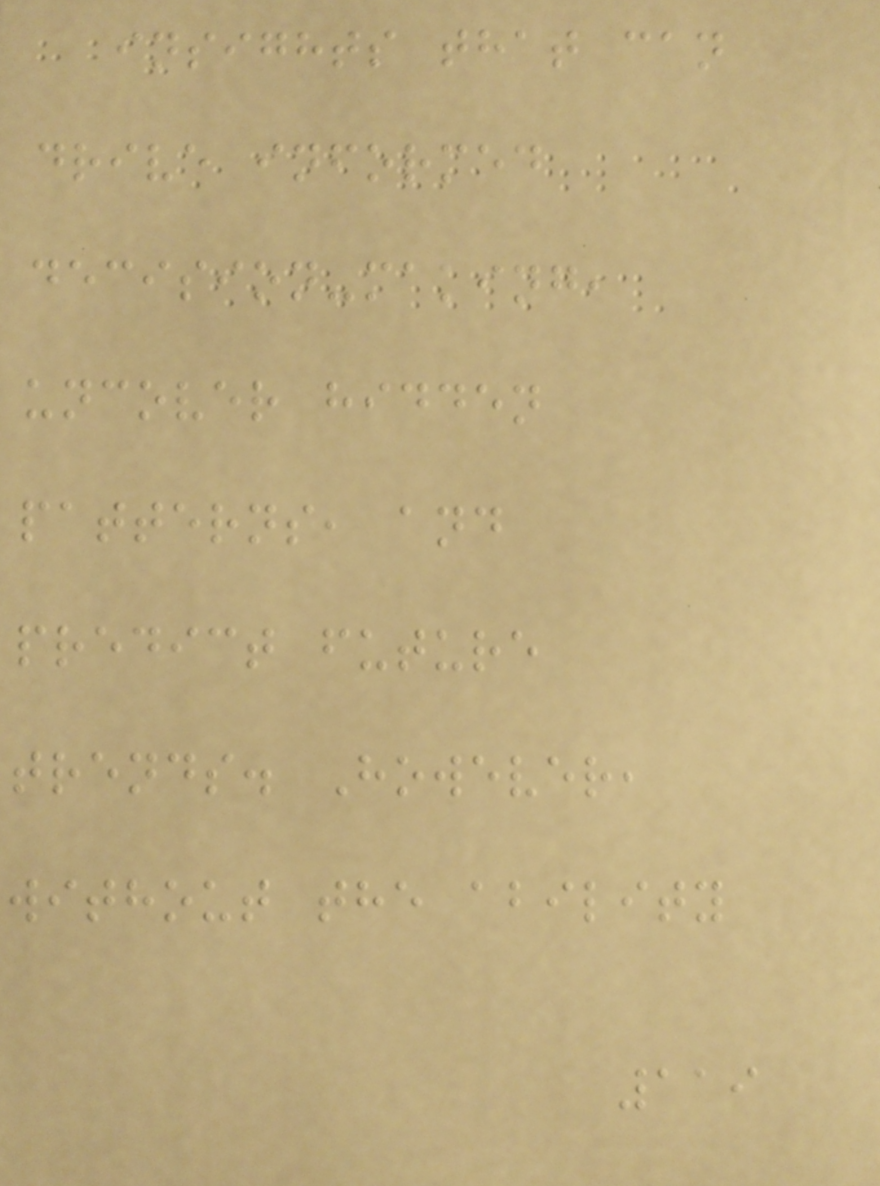insights that can
drive informed
decision-making,
uncover hidden
patterns, and
predict future
trends. However,
without the ability
119
